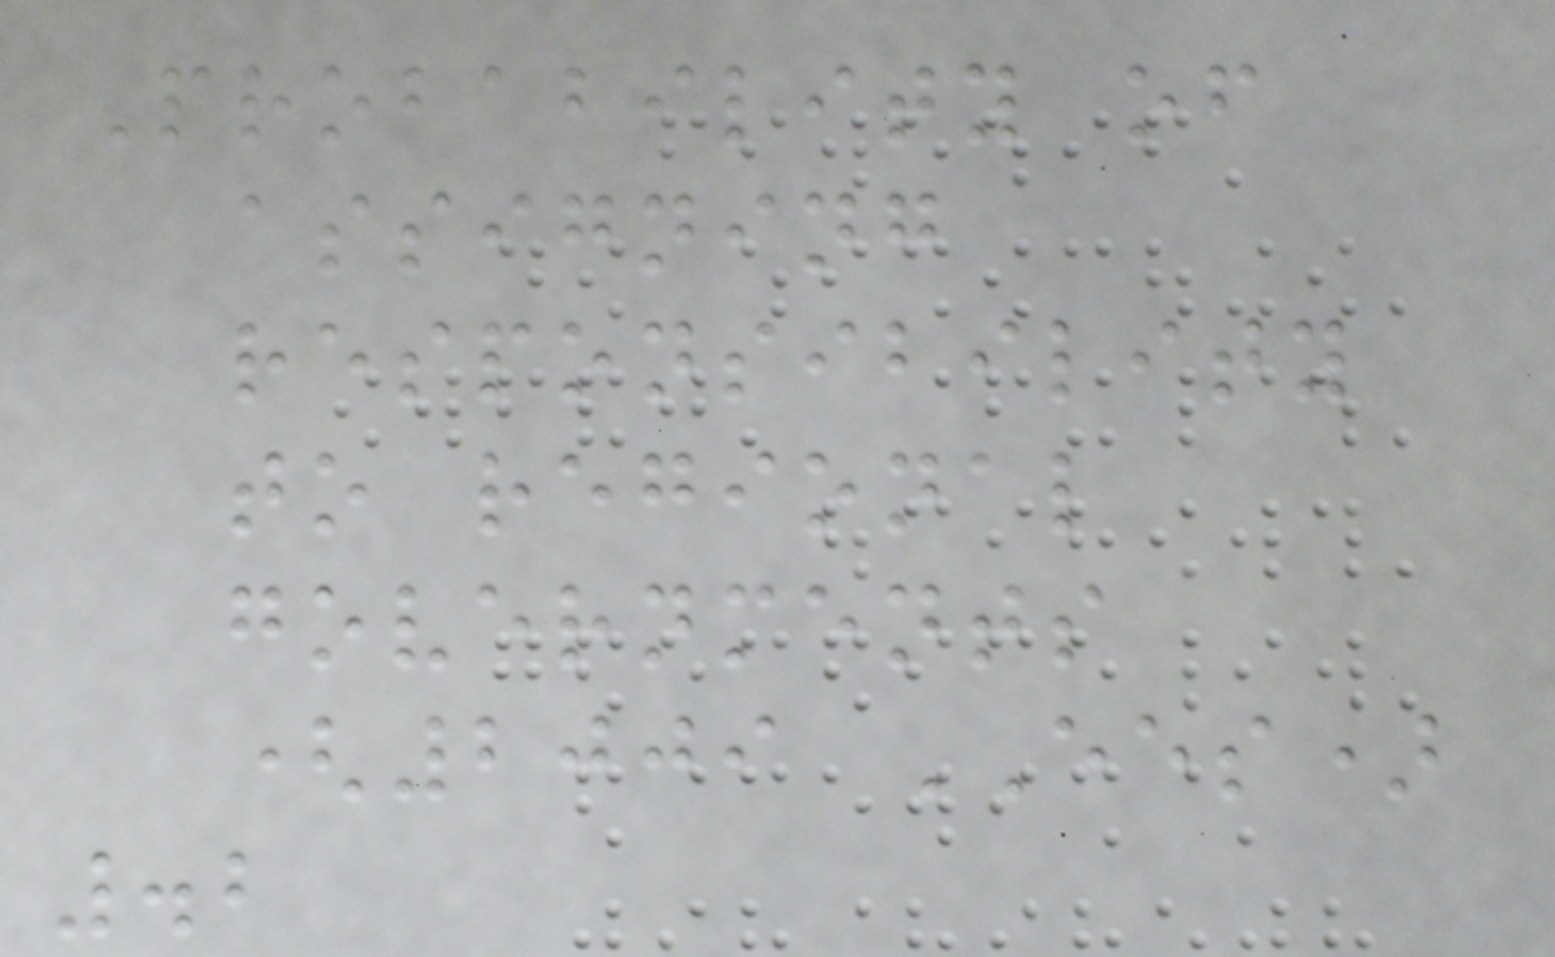Probability of
assigning
responsibility
to regional
governments
(2009 EES)
.2
